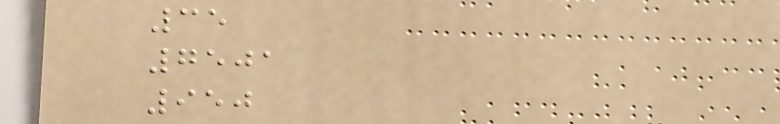35
7501
950
